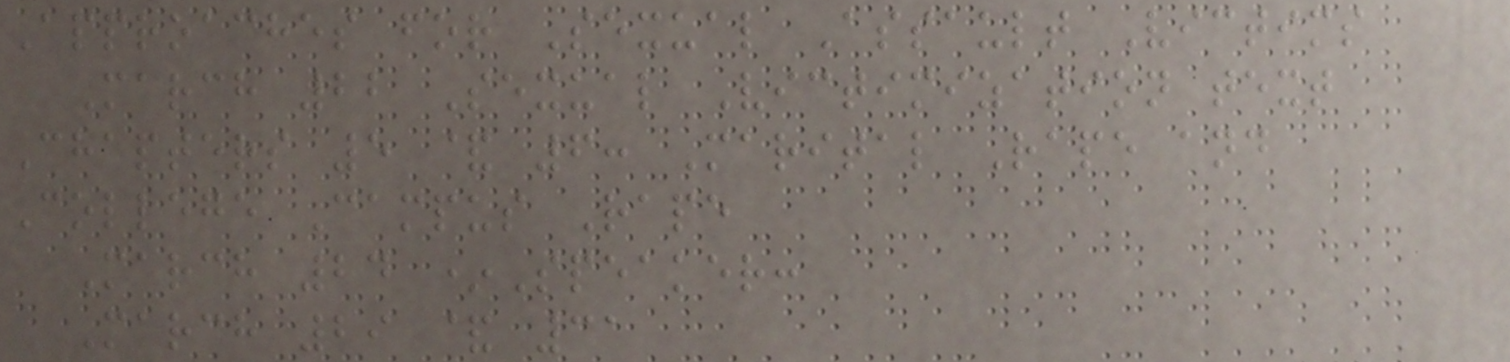Approaches for Sexual Assault Victims
March 22 Sexual Victimization text
Chapters 5 & 6: Marital Rape and
College Campus Rape
March 24 *Speaker:
March 29 & 31
